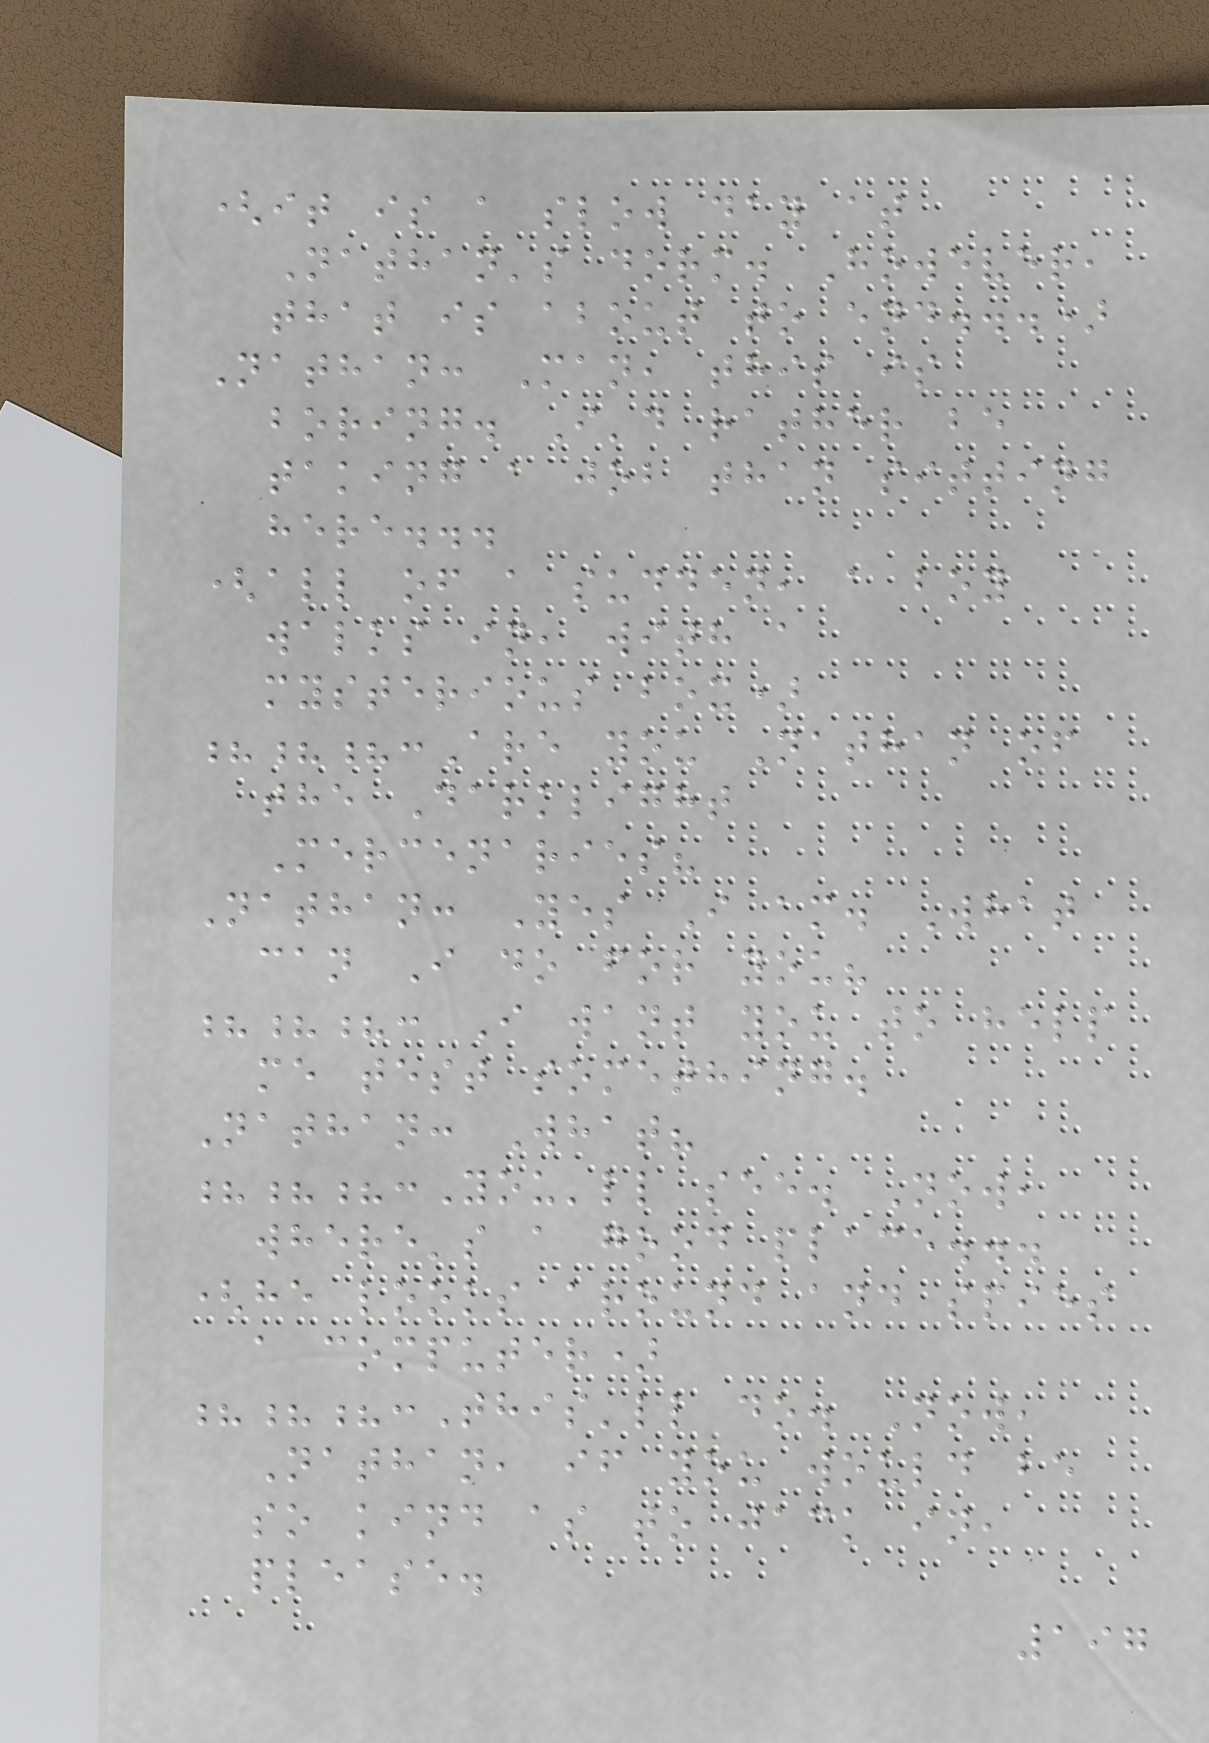(it is a slow day at
Nathan's dorm. However,
that is about to end...)
Nathan: Man, this is
boring. I'd rather be
taking a job than sitting
here...
(all of a sudden, a boy
walks in, with a
mysterious box)
???:Are you Nathan of
the Darklight
Mercenaries?
Nathan: Yes I am. What
can I do for you?
???: I want you to help
me test something.
Nathan: What?
???:You'll see. Now,
where's a good place...
(he looks around and spies
a computer)
???:This'll do. Now,
Nathan, if you would be
so kind as to jack in,
please.
197
